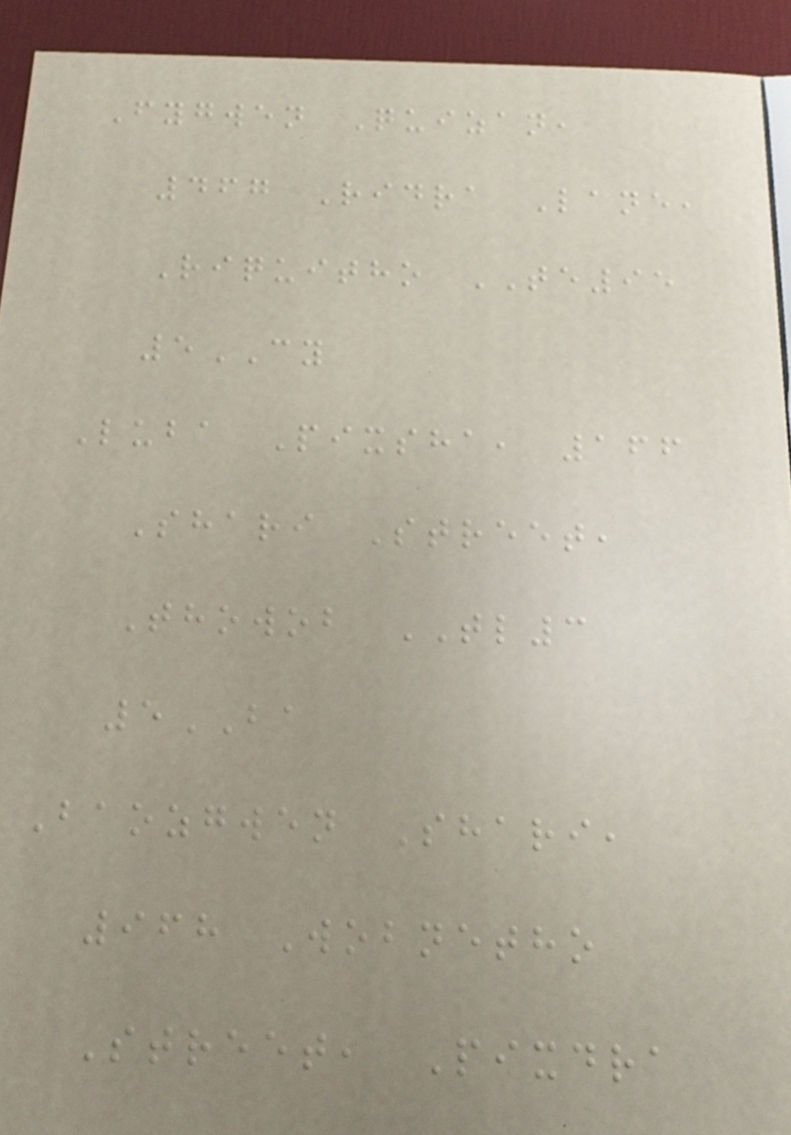Fygwen Quizan,
467 Ridra Lane,
Riquitho TE95
5CY
Luba Pixsha, 166
Shari Street,
Thowob TL3
5BA
Baozgwen Shari,
968 Wobnetho
Street, Pixdra
